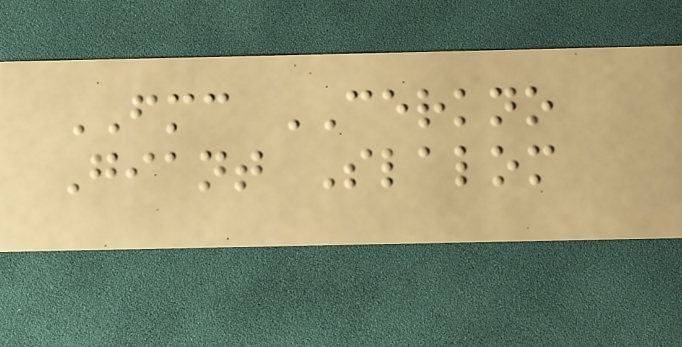FMC CERKNO
Giant Slalom
